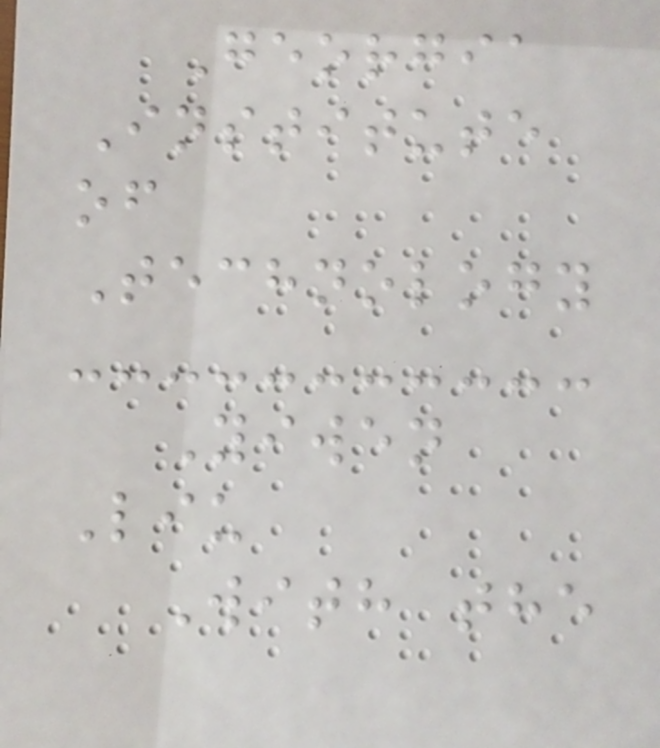Georgia
Institute
of
Technology
Yiwen
Liu
With the
